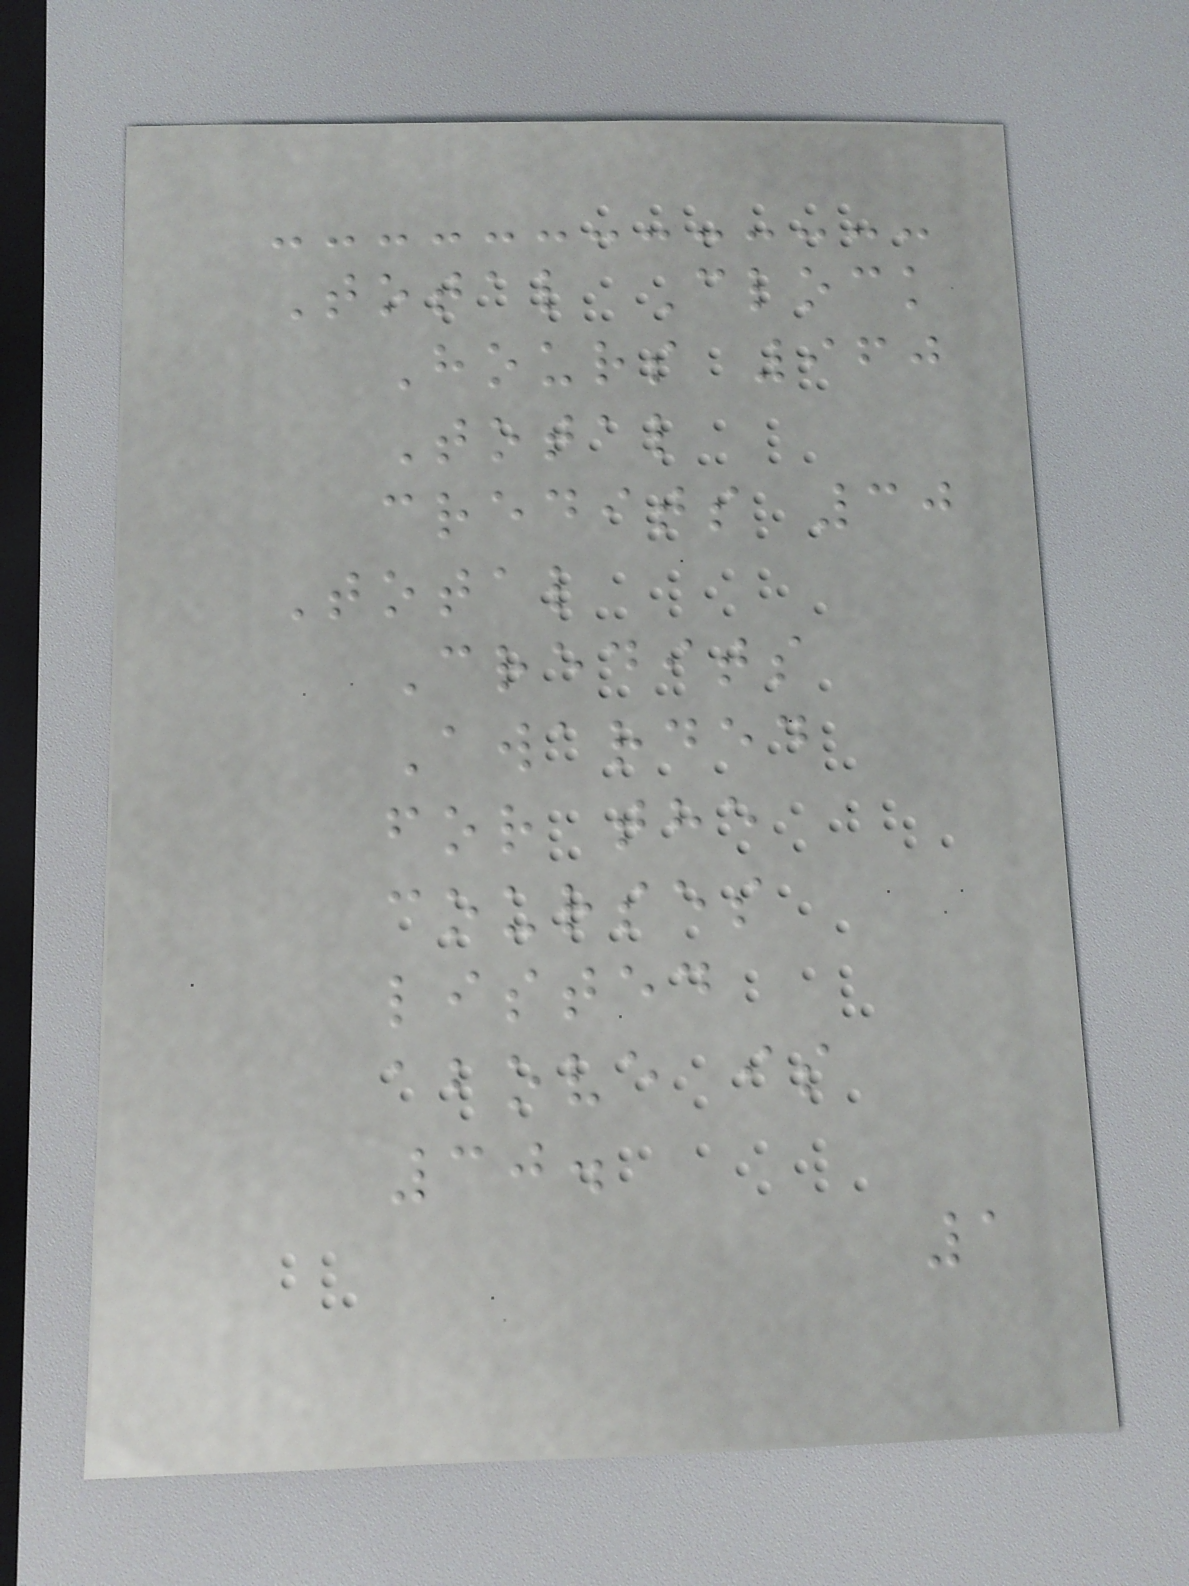Total Clock
Hours 960
Total
credits 30
Total
Credits
Awarded
for the
courses
listed
above is
30.
1
